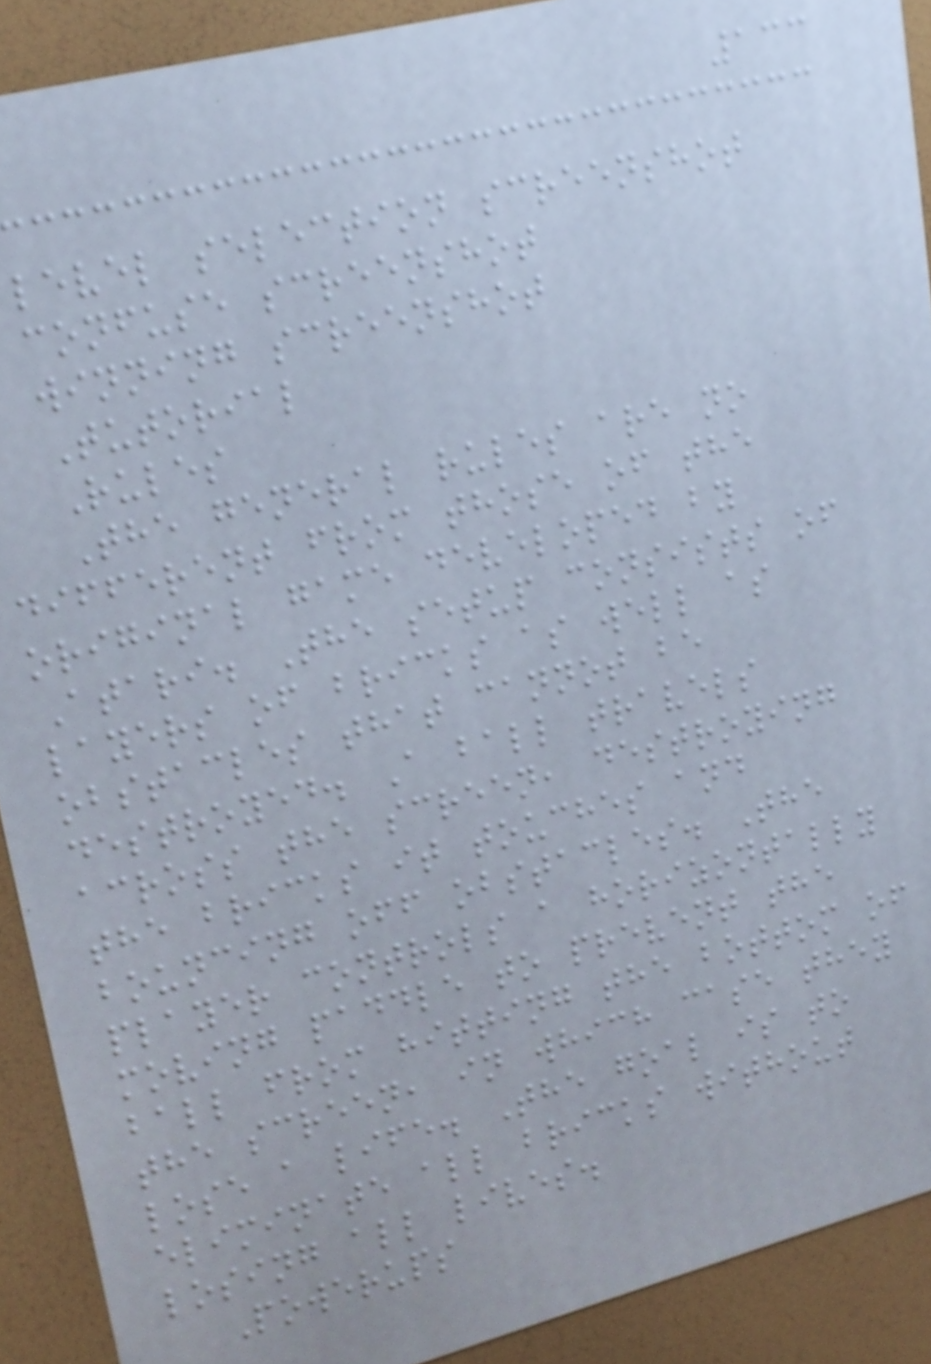133
level selection screenshot
confuse screenshot
winning screenshot
Tutorial
Rules
The general rules are no
different from those of the
original game developed by
Atari. The setup consists of
layers of bricks as well as
obstacles that cannot be
destroyed. A ball travels
across the screen, destroying
the bricks it touches and
bouncing off obstacles. The
player controls a horizontally
moving paddle to prevent the
ball from hitting the bottom of
the screen, in which case they
lose a life. The goal is to
eliminate all bricks without
losing all lives.
Powerups
